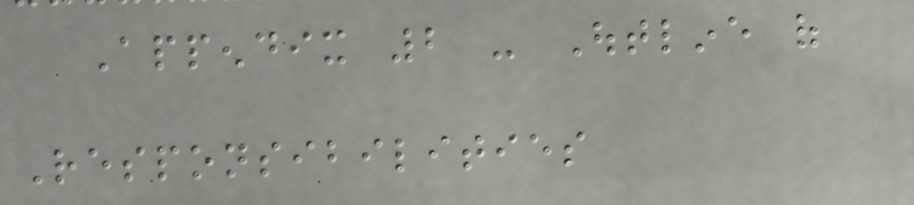Appendix 2 - Outline of
Responsibilities
